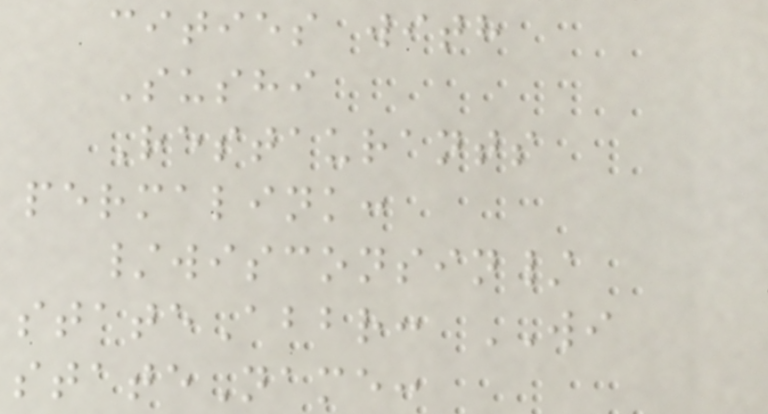cities with
Sushi
Restaurants
permalink:
/wisconsin/
stateAbbr: WI
stateName:
